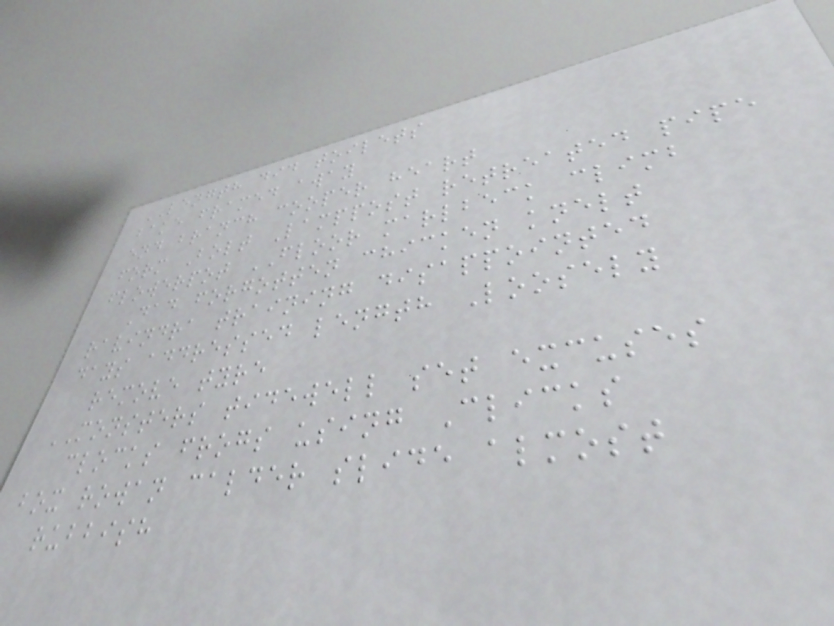LENGTH did toilets
bake framed away
end branch cooper heart
form Bolt Lamppost retreated pipe
flowerpot FLOOR marlbeck climb
Dad forgotten chicken knelt
ravindra training disappointed
days addressed length Loosely
remove tyre
MONSTERS tidewell set excuses
clocks frogs using Clicks
box rowan calder slide almost
rubbish
